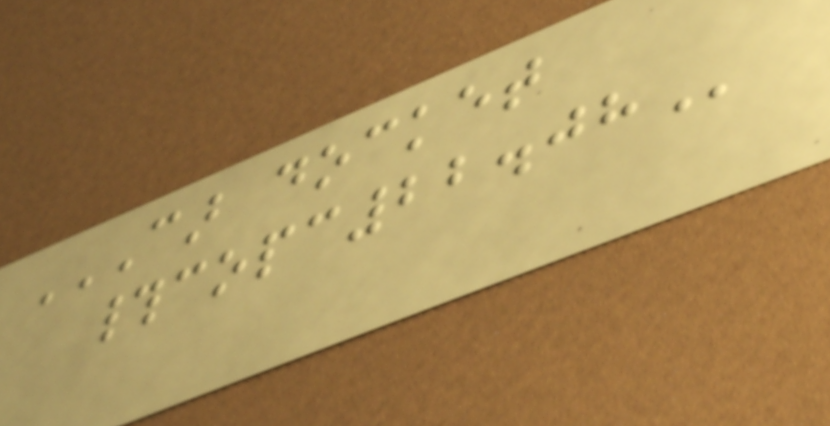CAR DOCKET
#COPC22.08
